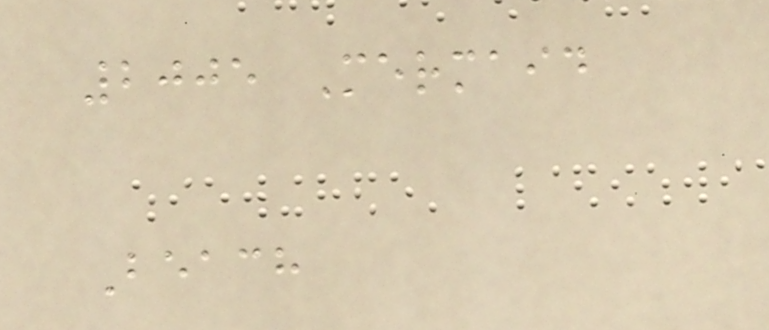2005 Mermaid
Beach
